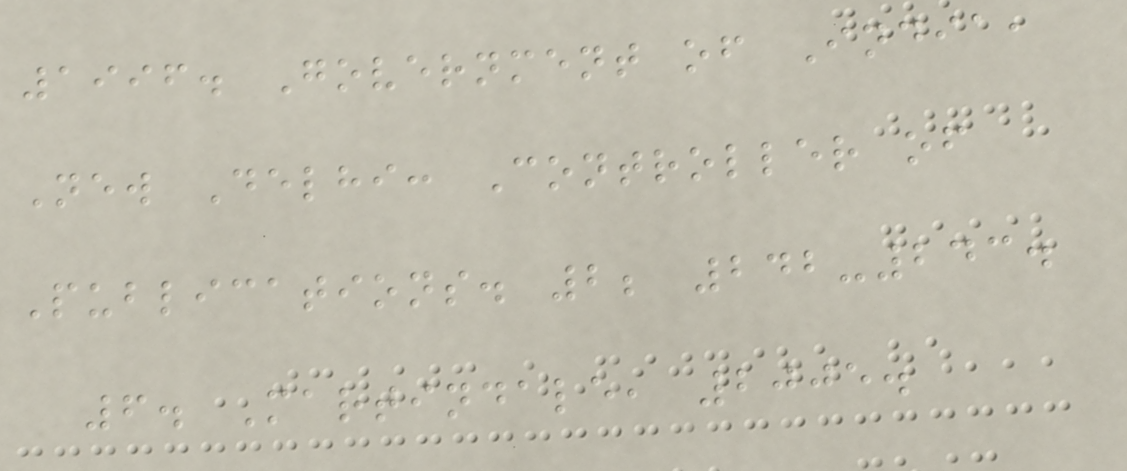1996. Government of India,
New Delhi: Controller of
Publications. 2; 242-243.
6. Martindale, 2005.
